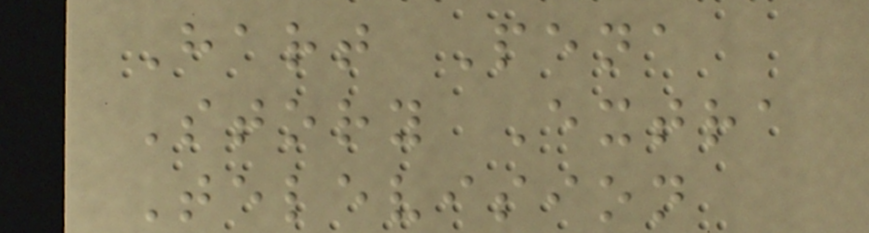Hart Pena
Story Extra
Television
